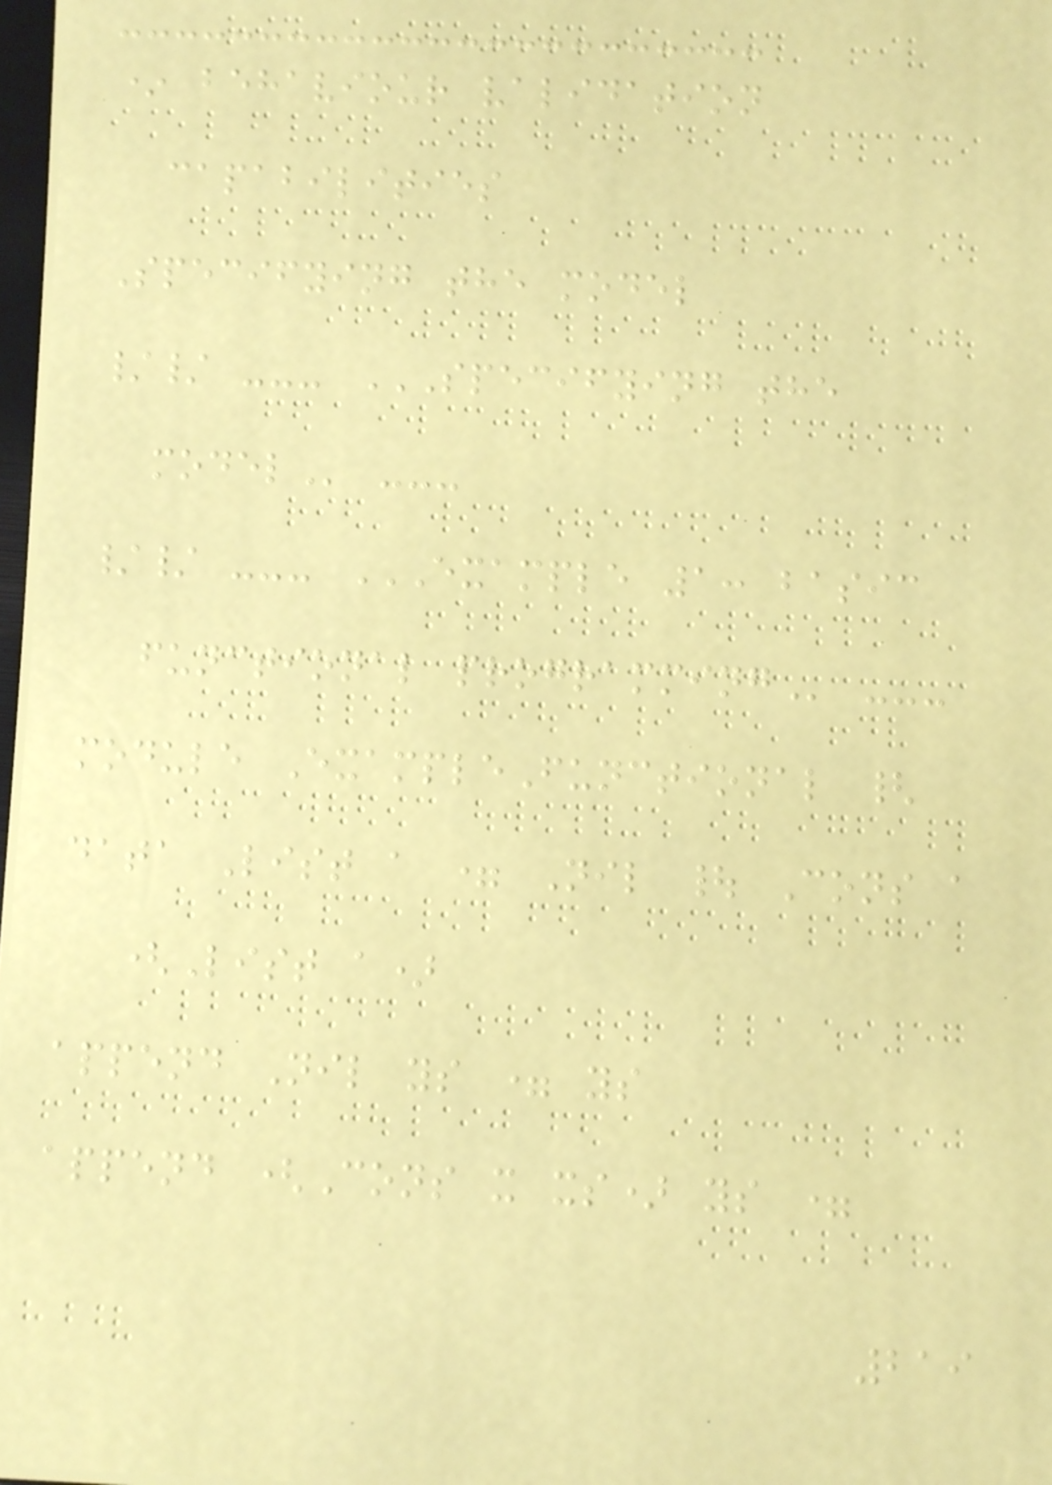* behaviour validation
capabilities
Specifying the model
// --- SPECIFYING THE
MODEL ---
// --- EXAMPLE 1: BASIC
FUNCTIONAL PROGRAMMING ---
module ExampleFunctional {
data List a = Nil | Cons a
(List a)
append Nil ys = ys
append (Cons x xs) ys =
219
